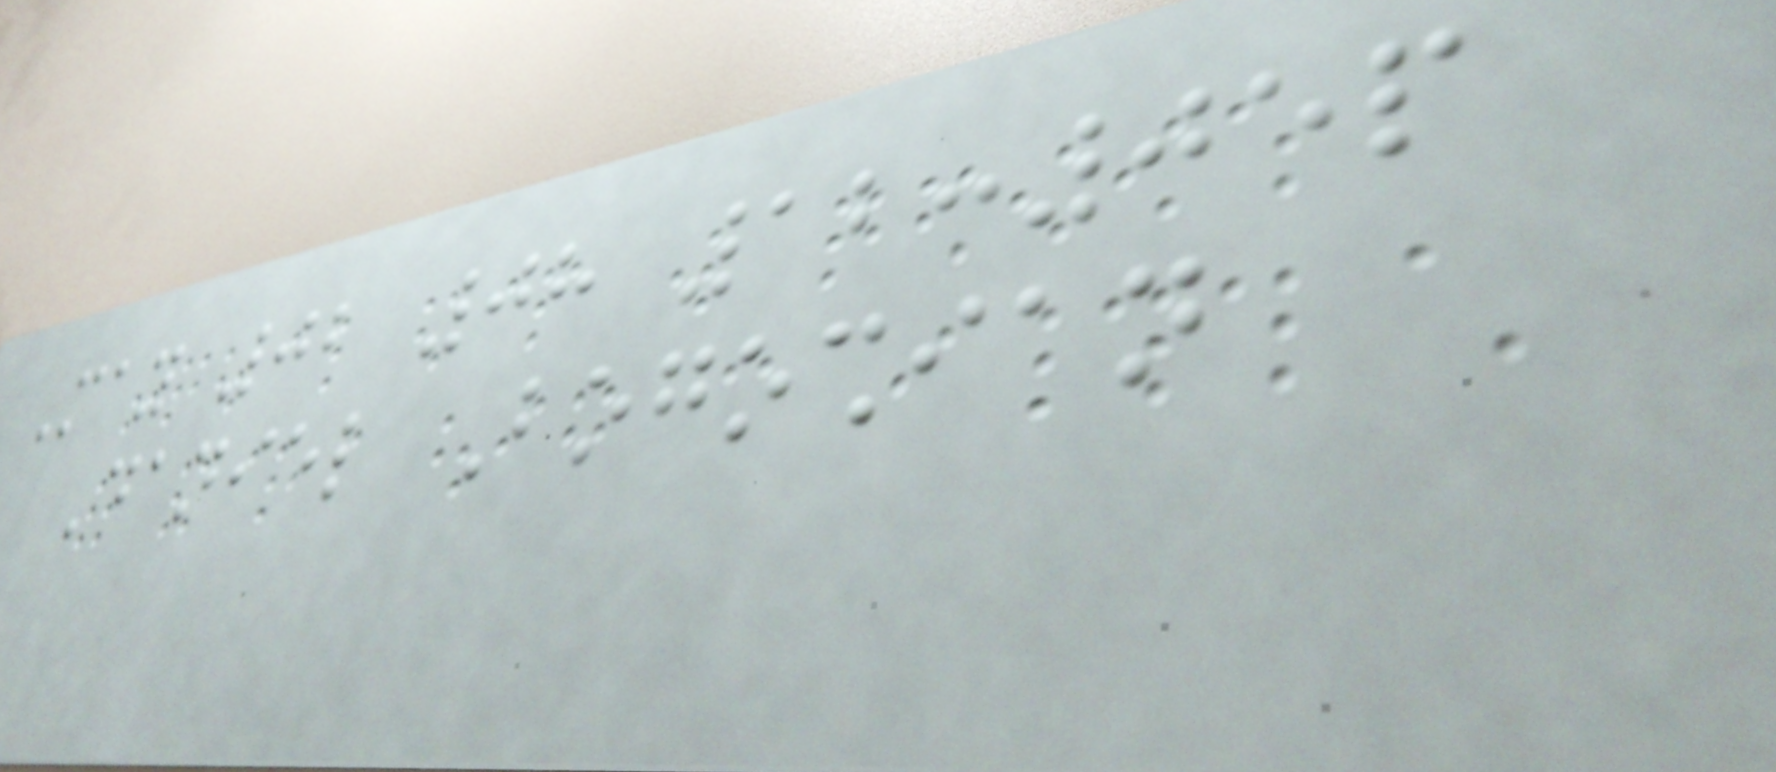May 02 08 12:05p
Daniel Bogoshian
